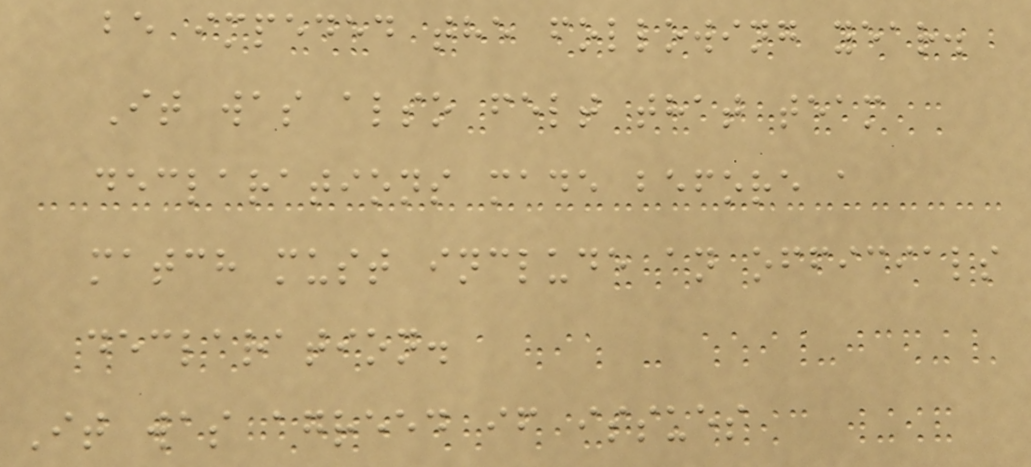be impeded the following year.
It was also felt that team
declarations made before a
match must include an officials
declaration.
It was agreed if issues
